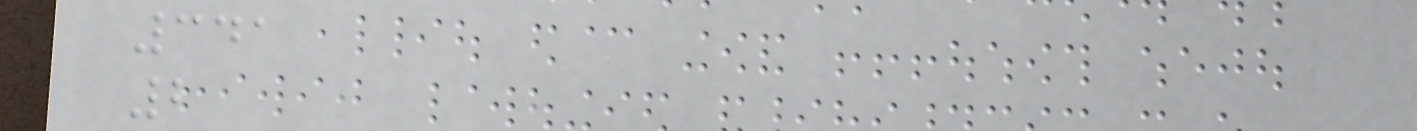341
2
